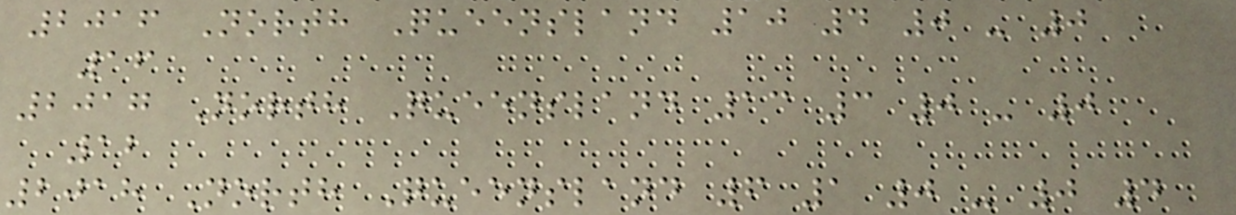2016 North Queensland 10 4 0 - 0
16
2017 North Queensland 13 3 0 - 0
12
2018 North Queensland 6 1 0 - 0 4
